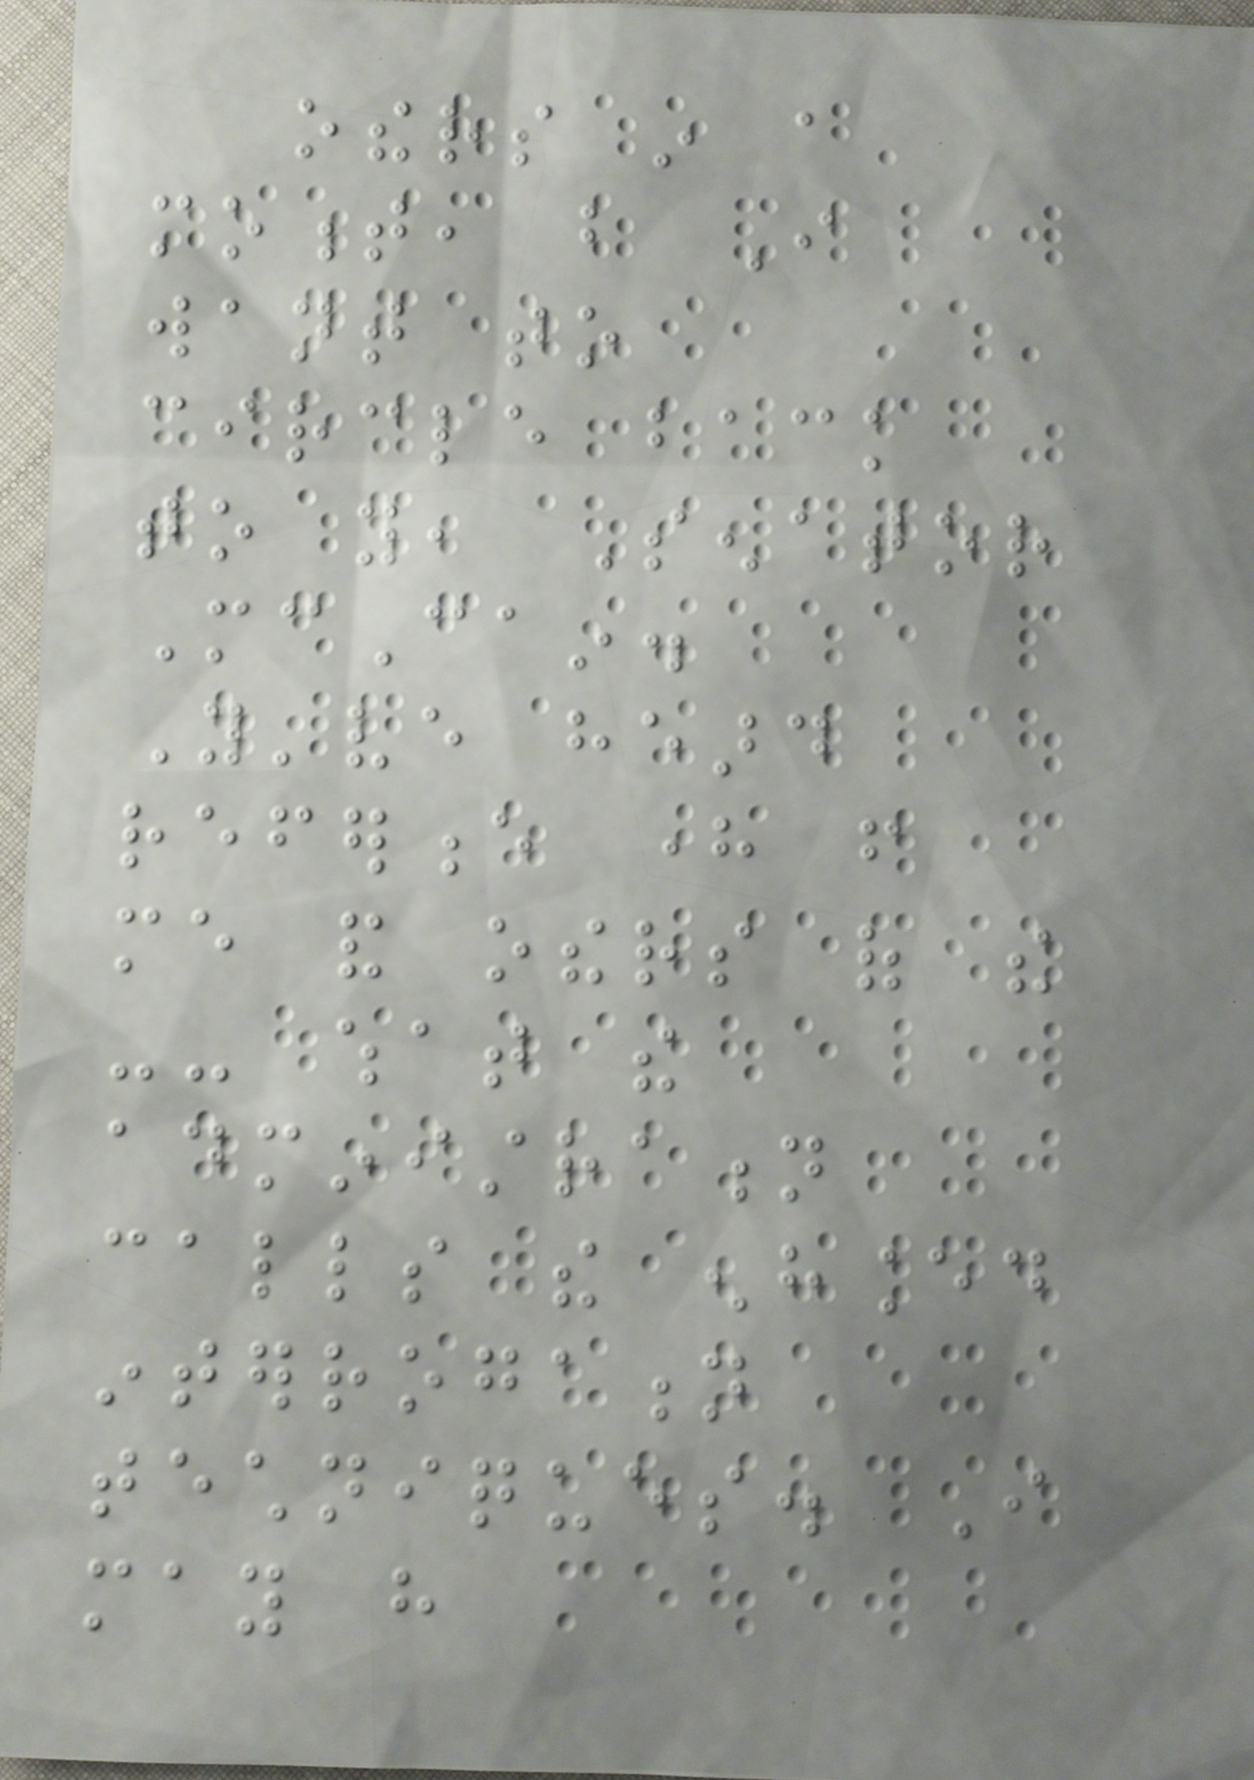others in a
moment, but I
want to
circle back
to you, Senator
McCain.
You've heard
reference here from
me and others of the
-- what the
administration
calls the enhanced
interrogation
techniques. I
may have
